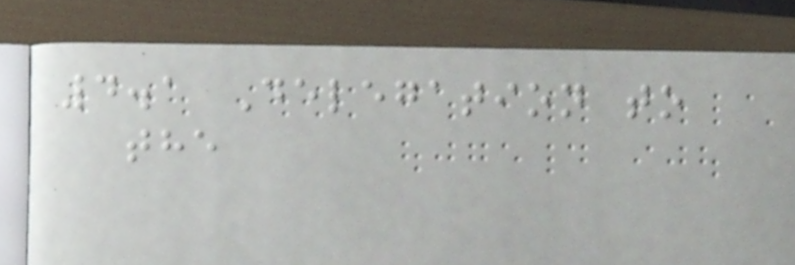4.1 Delegation to
the
